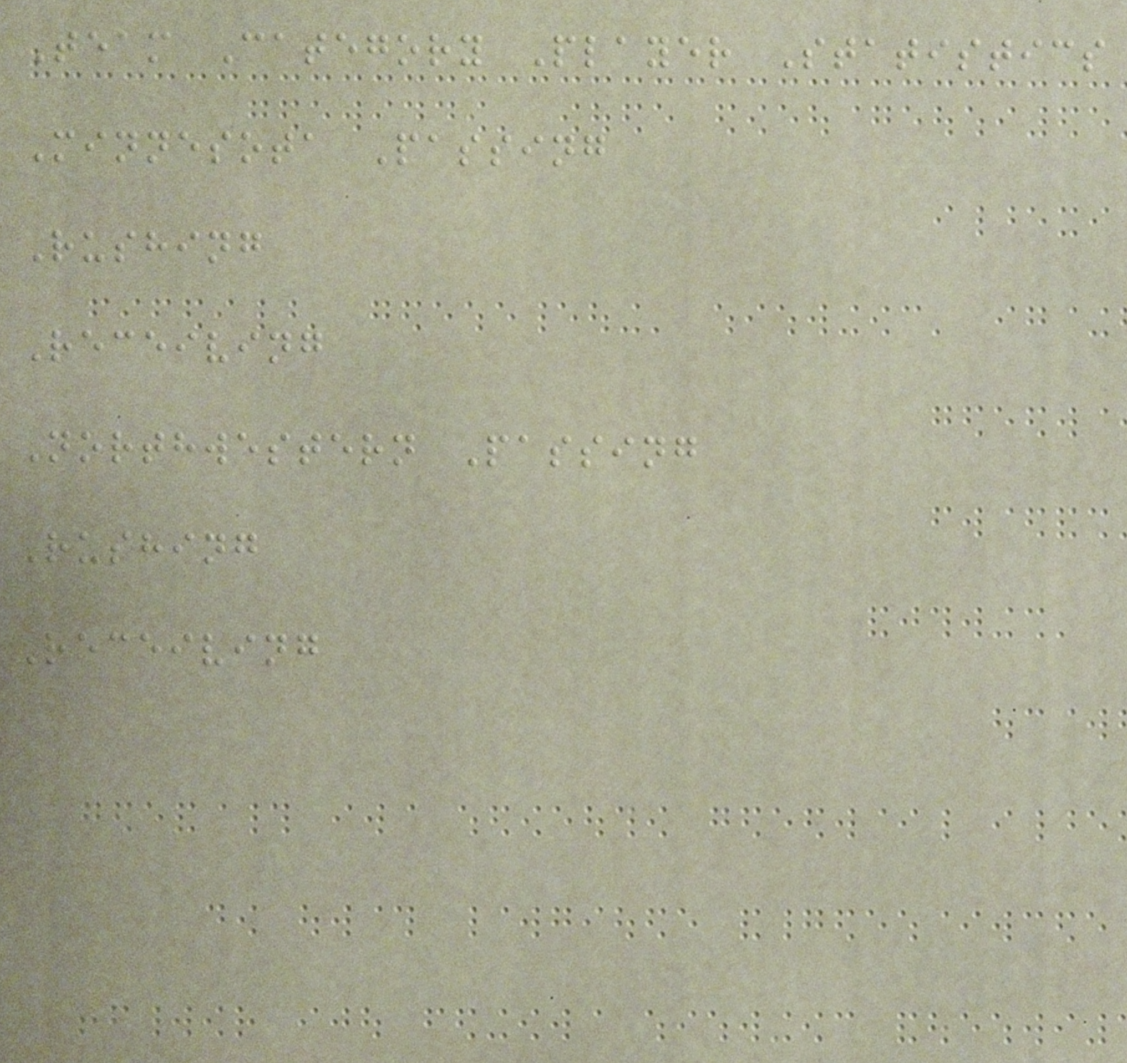Team Category Player Statistics
Minnesota Passing
Rushing
Receiving
Northwestern Passing
Rushing
Receiving
